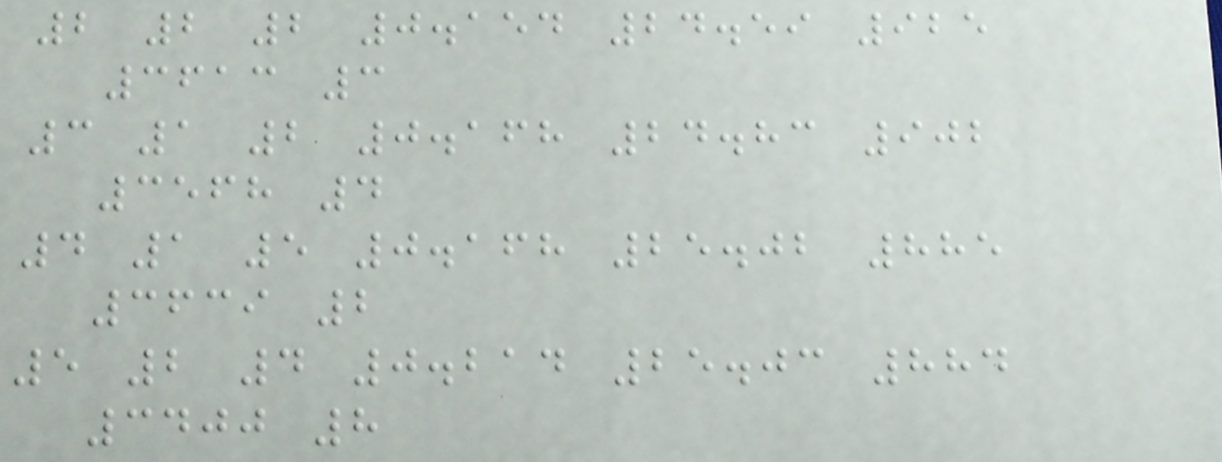2 2 2 0.154 24.59 925
3613 3
3 1 2 0.168 24.83 902
3568 4
4 1 5 0.168 25.02 885
3639 2
5 2 4 0.214 25.03 884
3400 8
